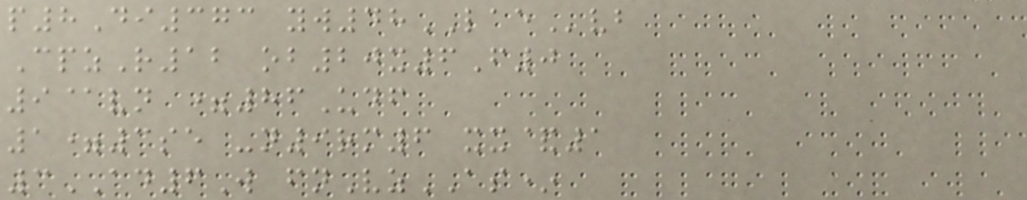p8Di373 yw48LAEvb
CpzR12 ob20x6F0
9@vn =86Udf
1=3se -n9rm6 xx&1
3AD6W fnVzAS*
